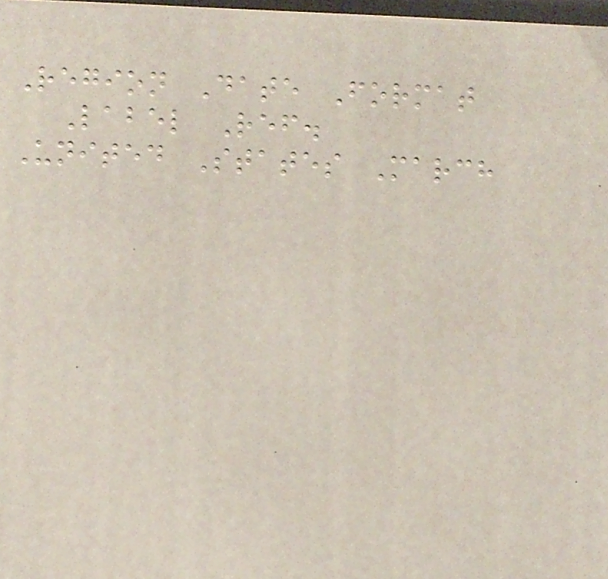Region Date Format
Label Ref.
United States March
